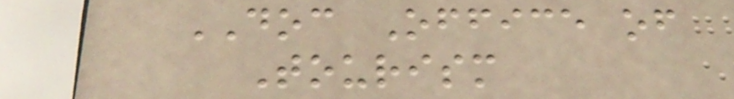DOC Office of
Tourism
